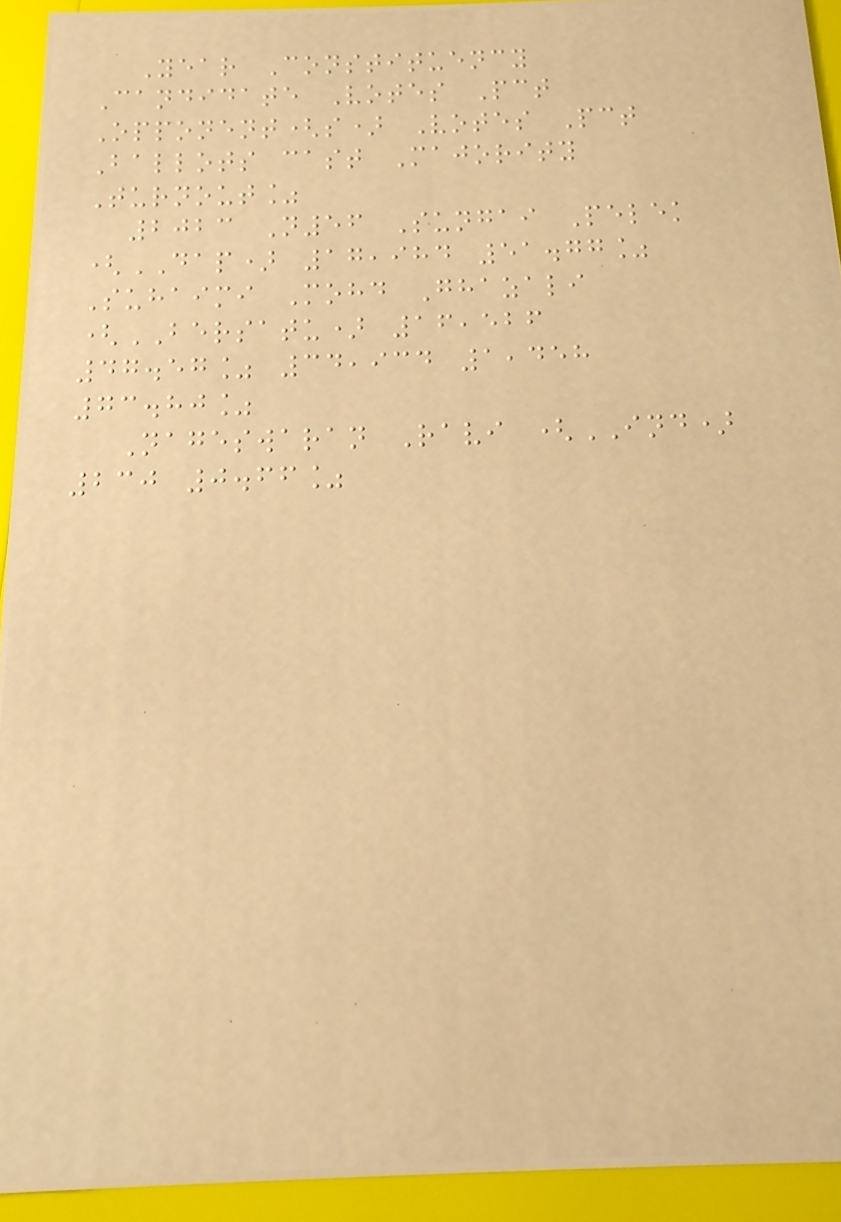Year Constituency
Candidate Votes Pct
Opponent(s) Votes Pct
Ballots cast Majority
Turnout%
2023 N56 Sungai Pelek
(DAP) 17,984 51.77%
Suhaimi Mohd Ghazali
(BERSATU) 16,526
47.57% 34,934 1,458
73.80%
Nageswaran Ravi (IND)
230 0.66%
